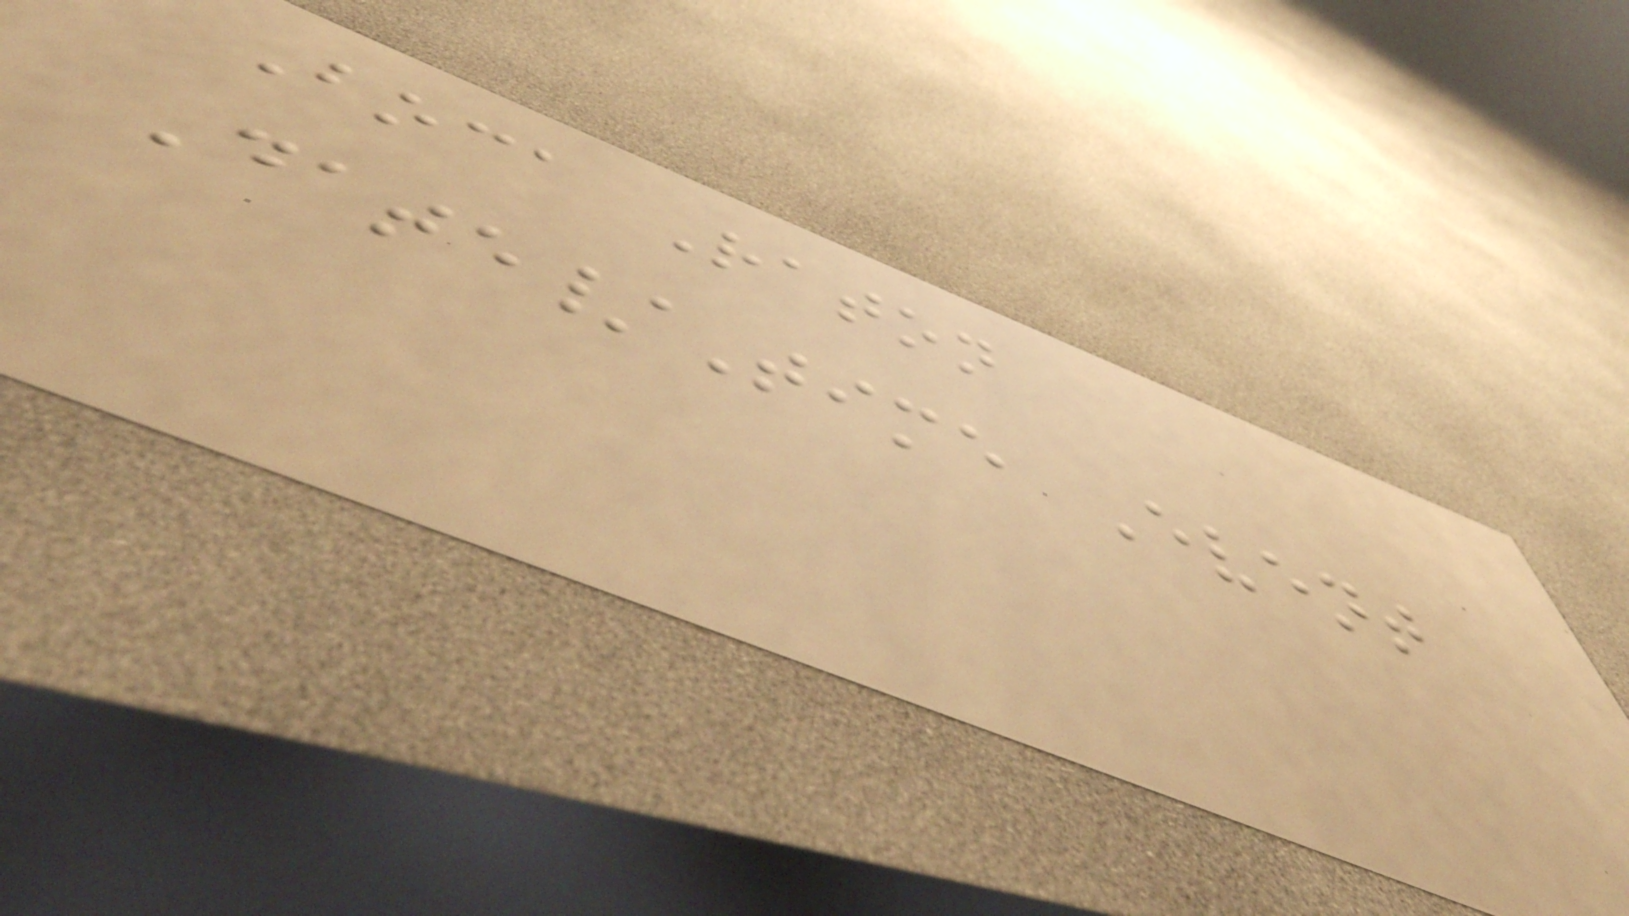Boca Raton
Date/Time Event
